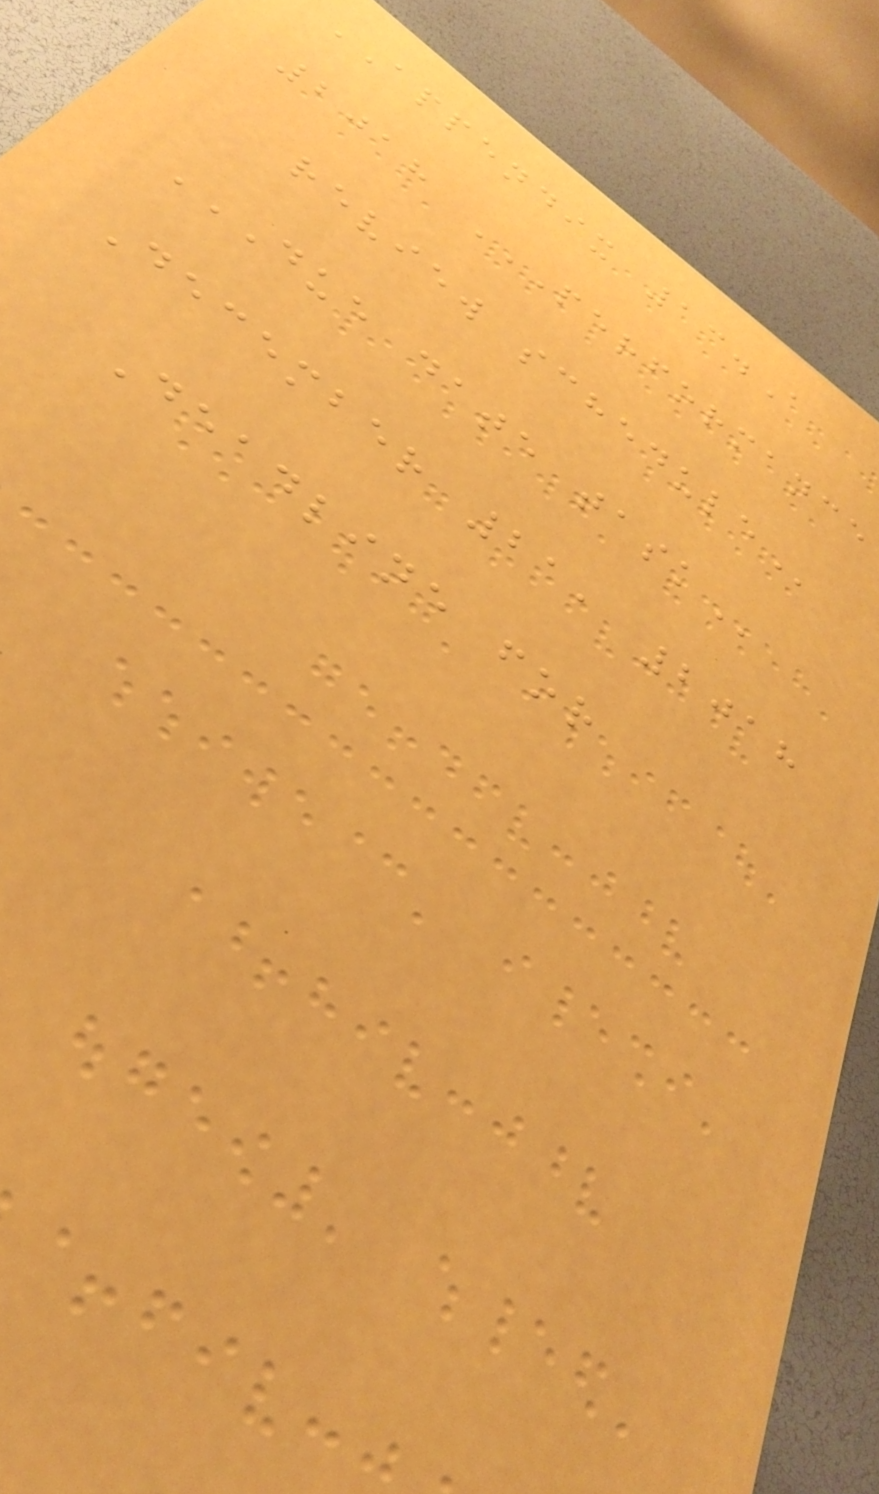APPENDIX 13.A
2018 PERFORMANCE
REVIEW SCHEDULE
DUE DATE TASK
December 21, 2018
Deadline for
